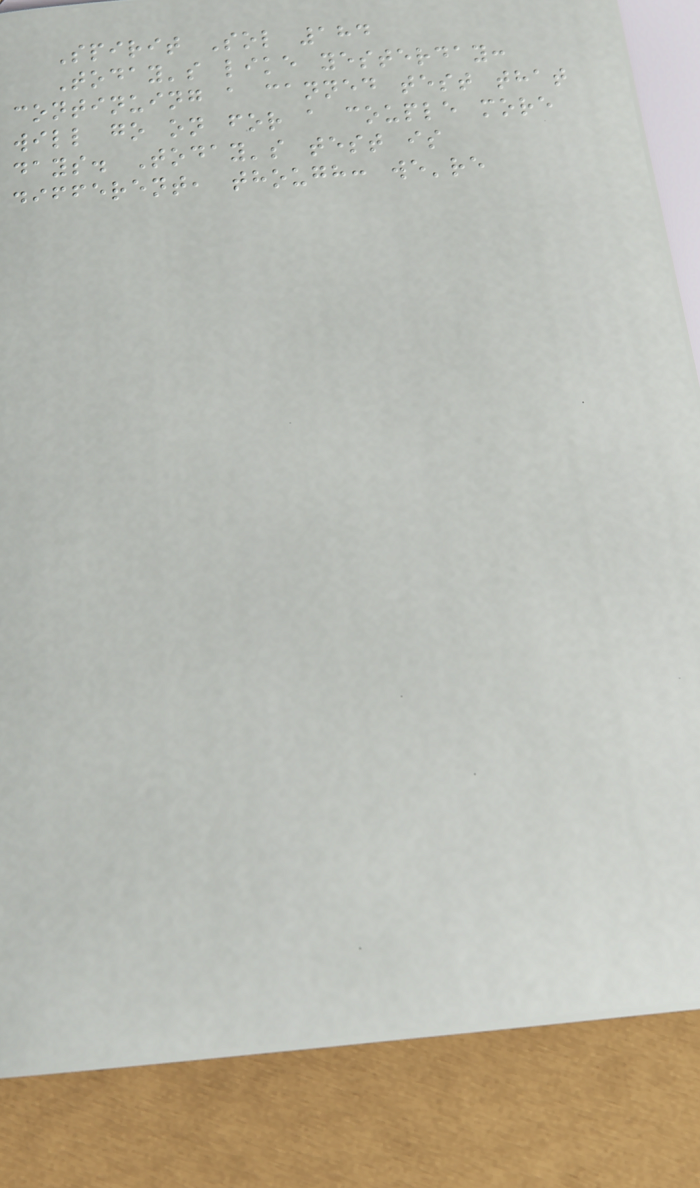Spirit Sol 184
Today's like yesterday:
continuing a canned test that
will go on for a couple more
days. Today's test is
different, though: we're
